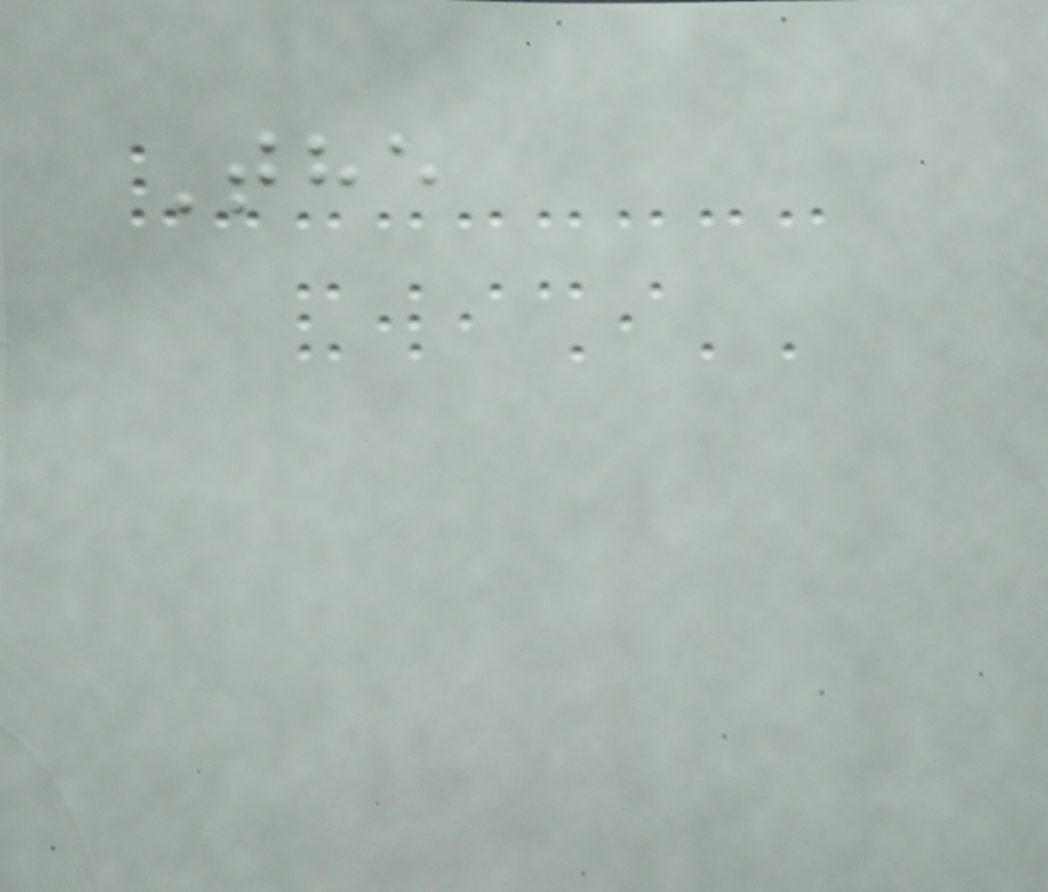The
